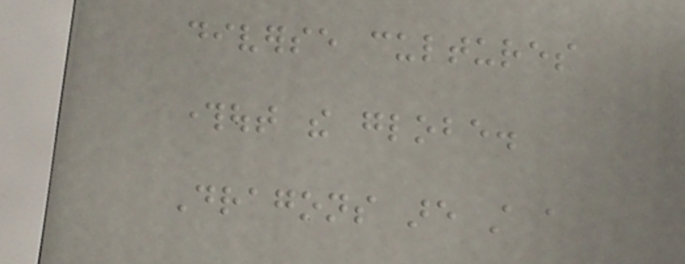diverse cultures
throughout the globe.
Dragons are still a
